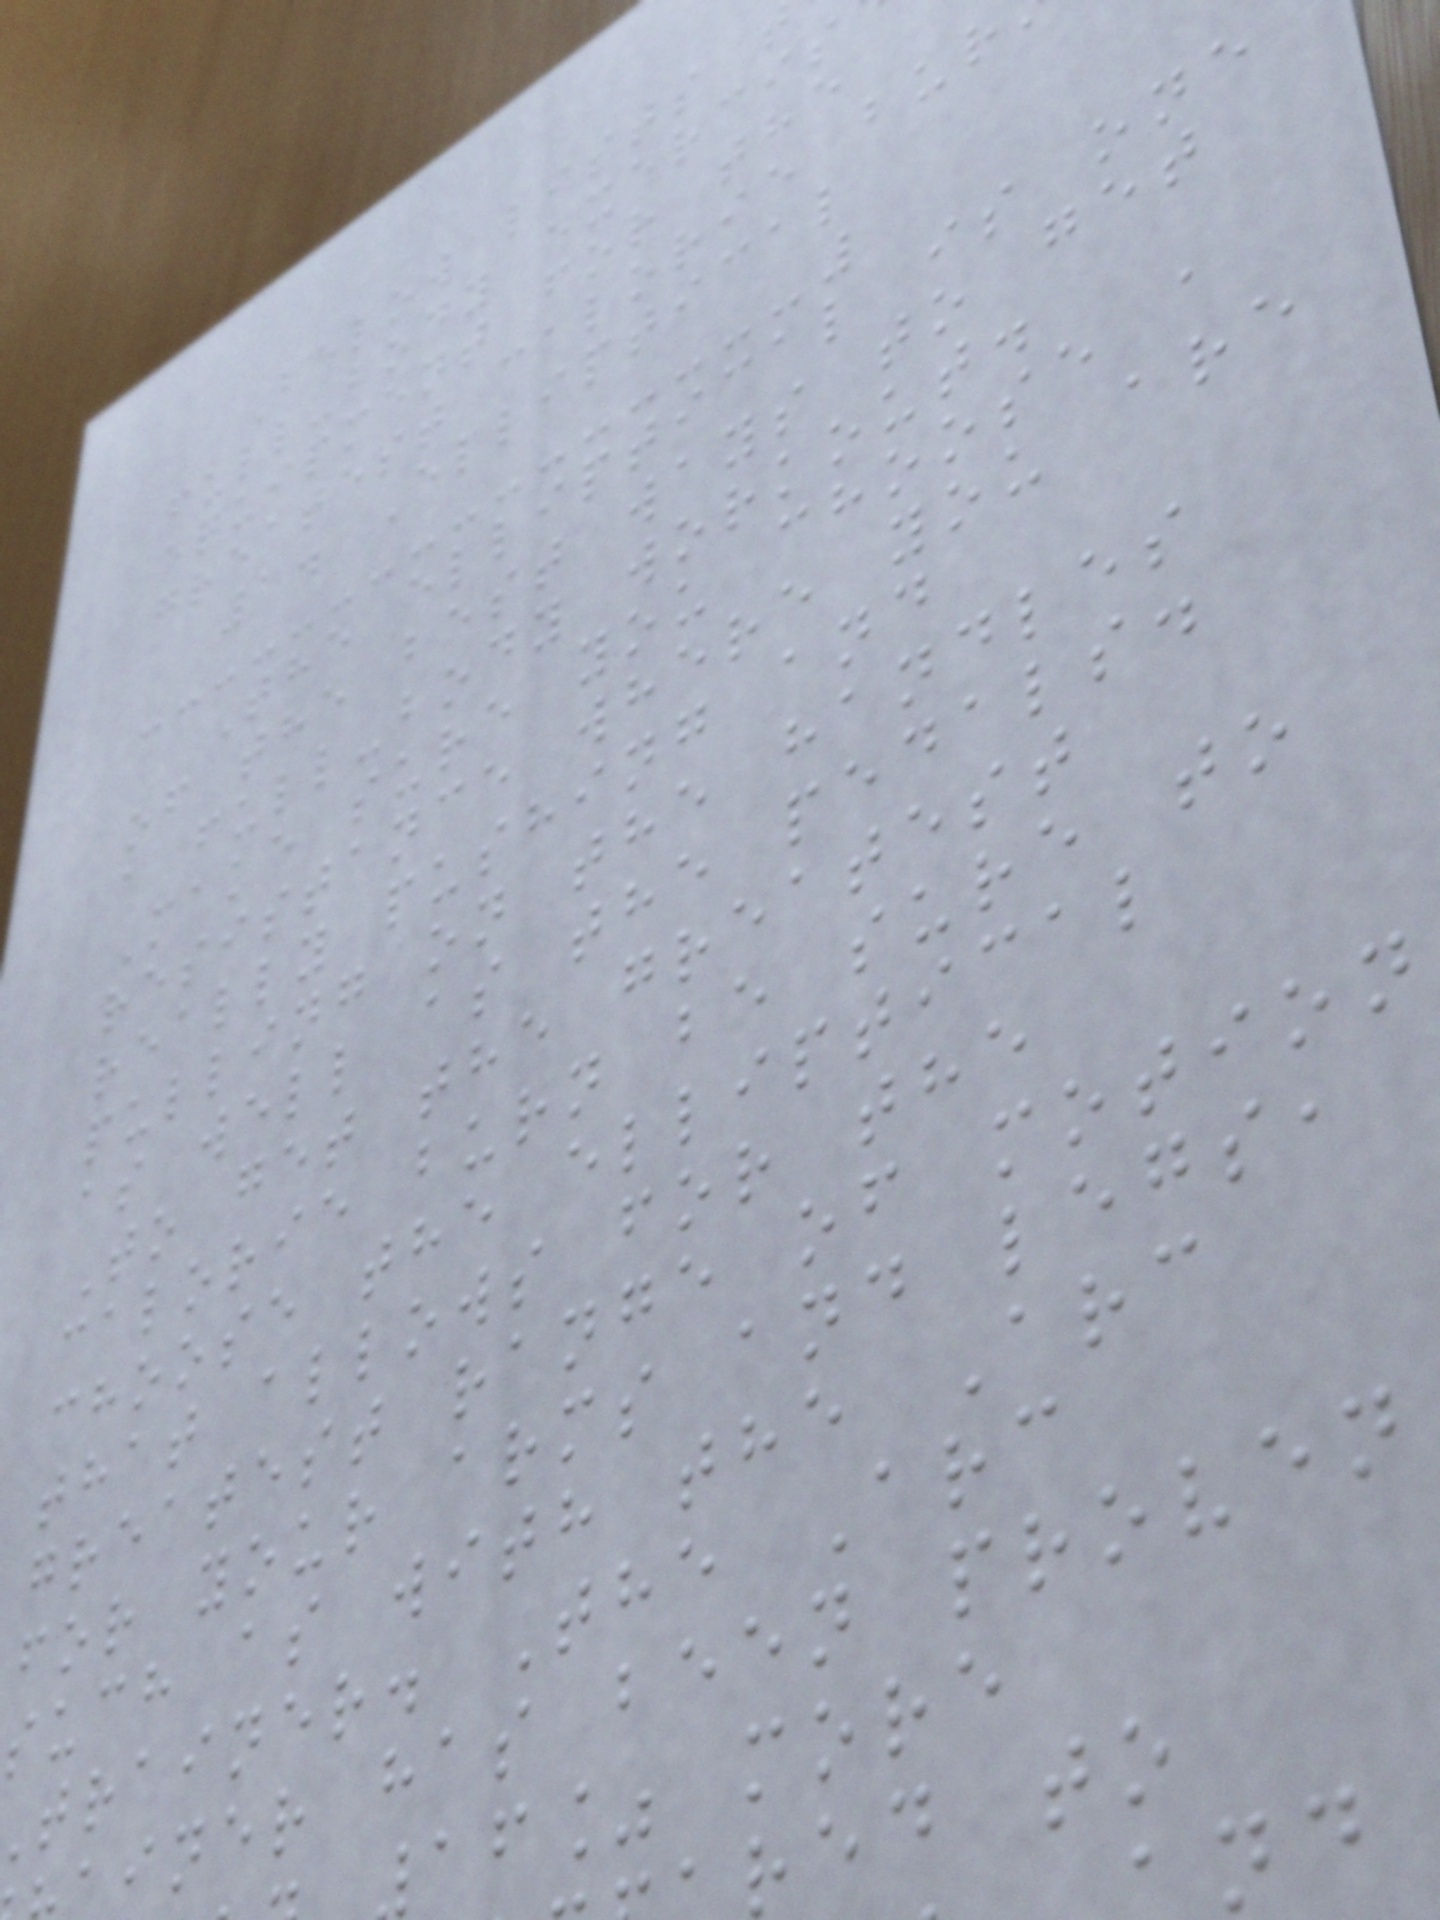Below lists
full-body exercis
equipment for the
greatest calorie bur
1. Elliptical
The elliptical is one
of the best ways to get
a full-body workout.
Make sure you choose a
resistance where you are
really pushing and
pulling on the handles
as well as the pedals.
To get the greatest
calorie burn be sure to
choose the elliptical
that allows for the
greatest range of motion
for your arms and legs,
such as with the Arc
trainer. The Arc
iner has been proven
af% more
red to
